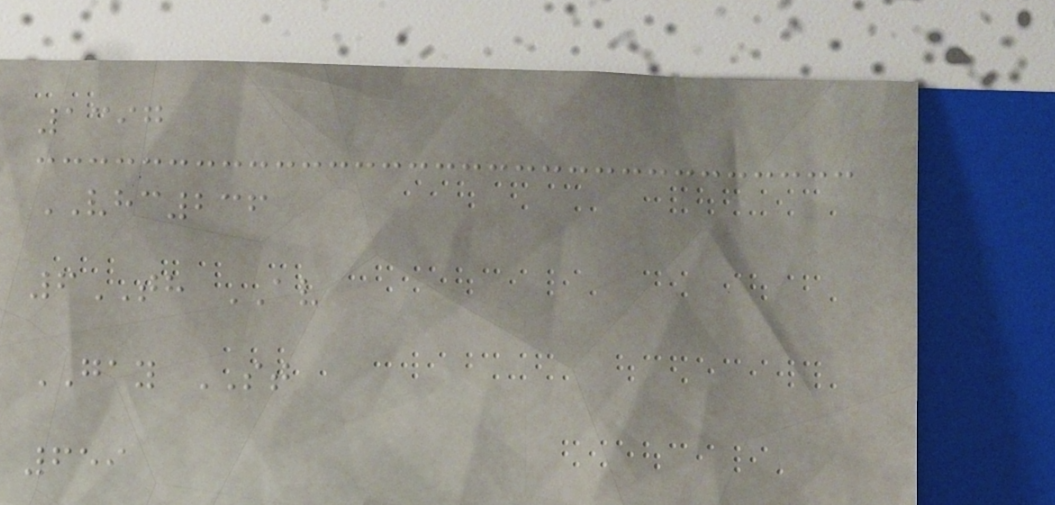1397
VHC236
6TH AV
GAY ST
659
